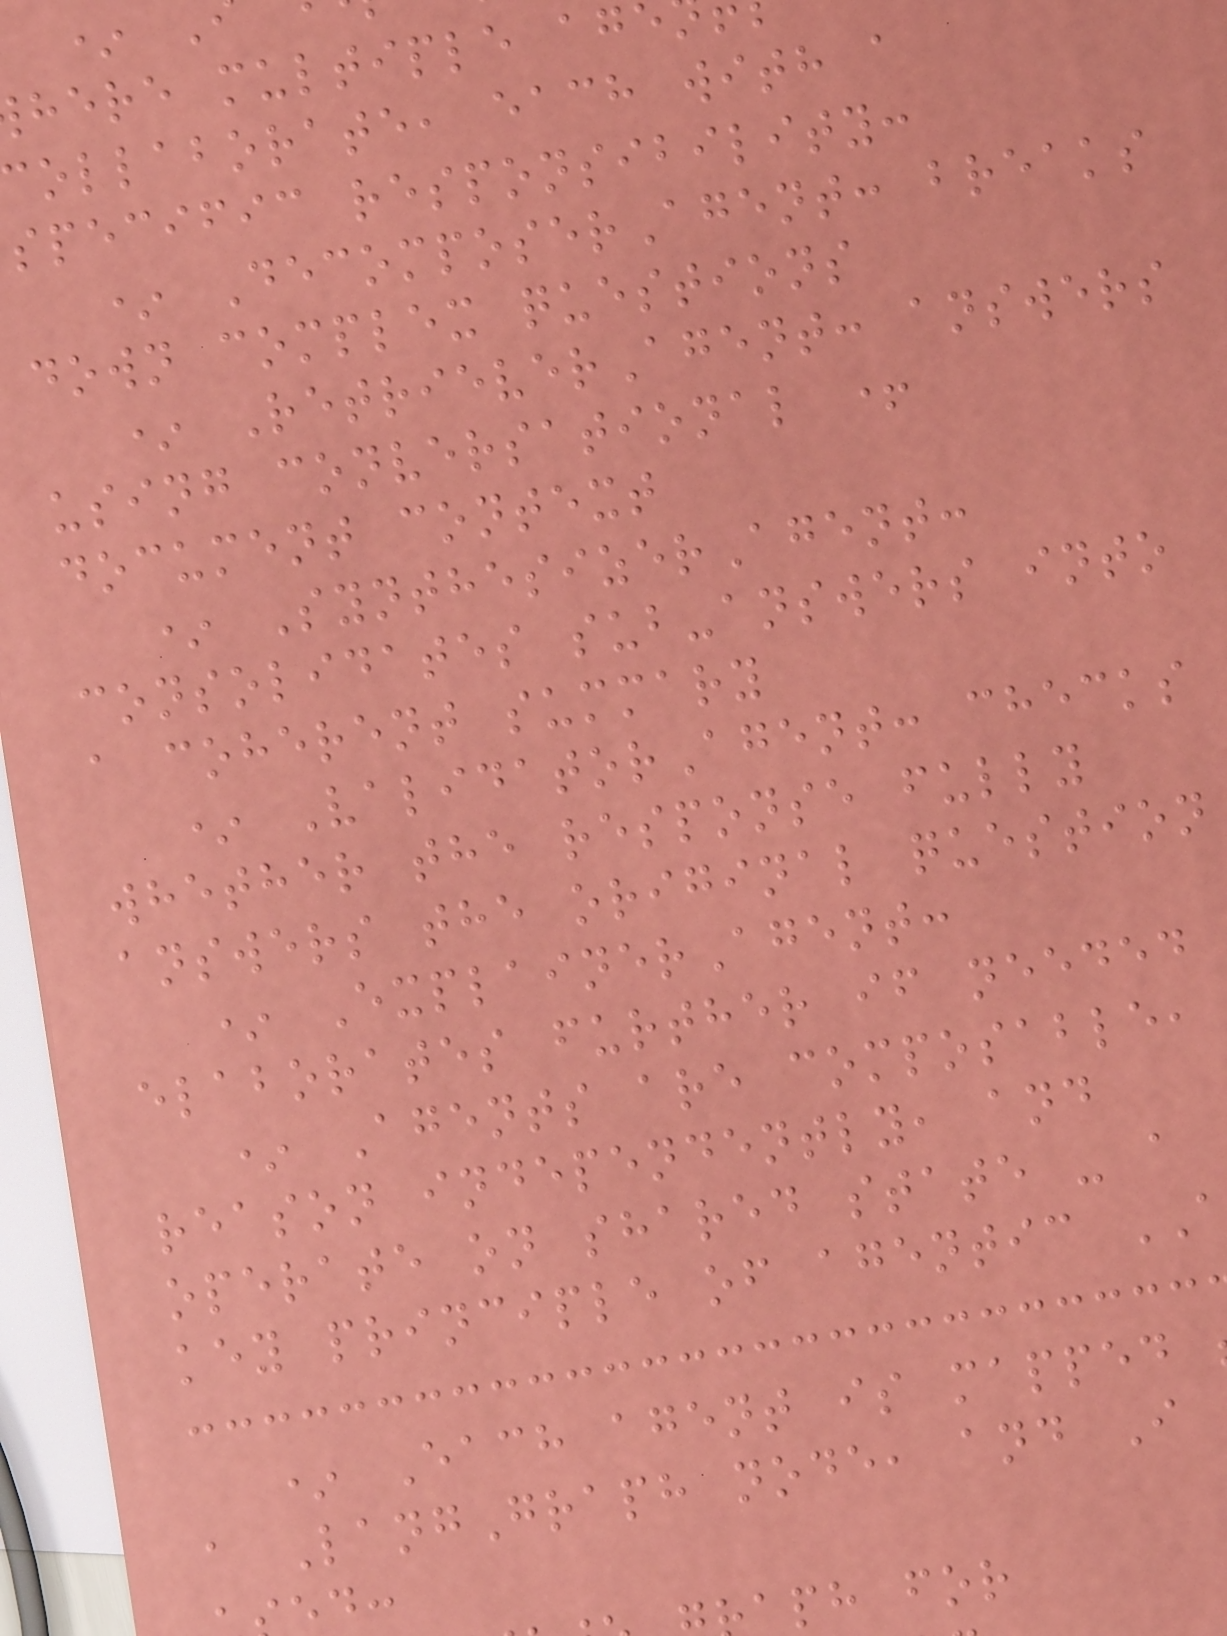here multiple ag
collaborate, each with a
specific responsibility:
* DecomposerAgent: breaks
down complex questions
* RetrieverAgent: answers
using conversational +
document context
* SynthesizerAgent:
consolidates sub-answers into
a coherent summary
* ValidatorAgent: checks
whether the response fully
answers the original question
* ExplainerAgent:
elaborates further if needed
* Agents are composable,
reason independently, and
operate on shared state - a
key principle of agentic
* Each agent is mapped
a LangGraph node, and I
aph for
